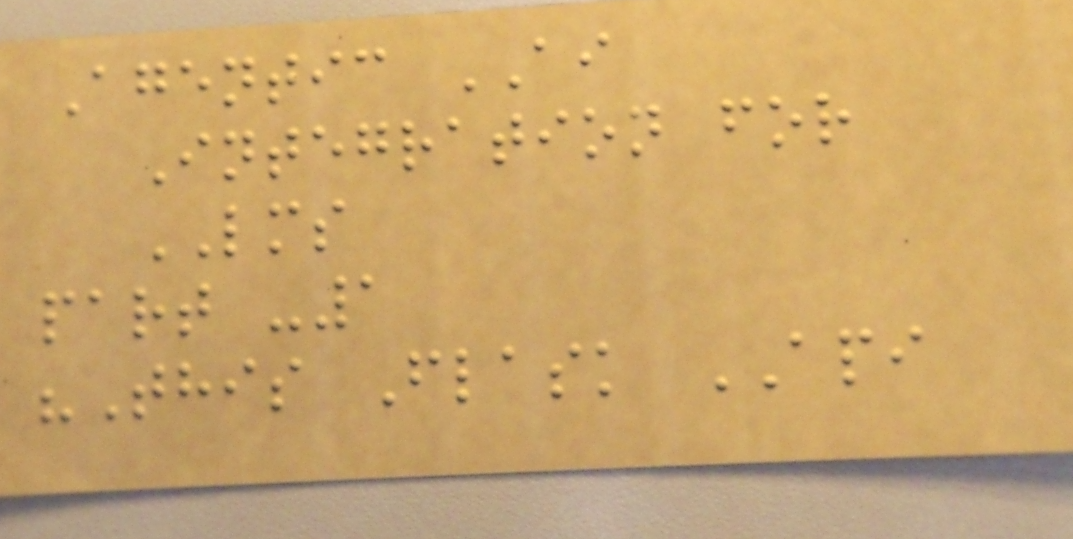Agentic AI
Integration for
LMS
part -1
"This Flask API
